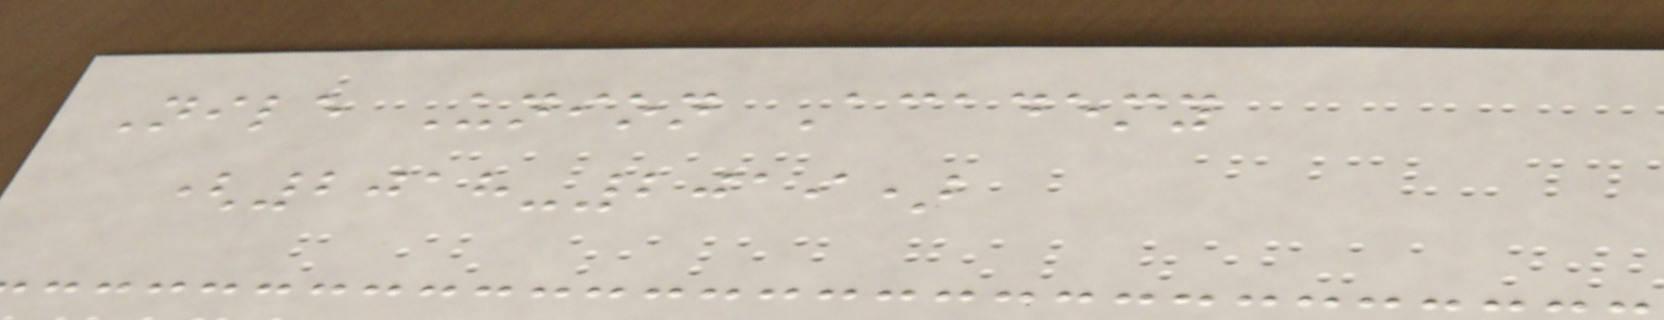Nile Union Academy
(2018-2019)
